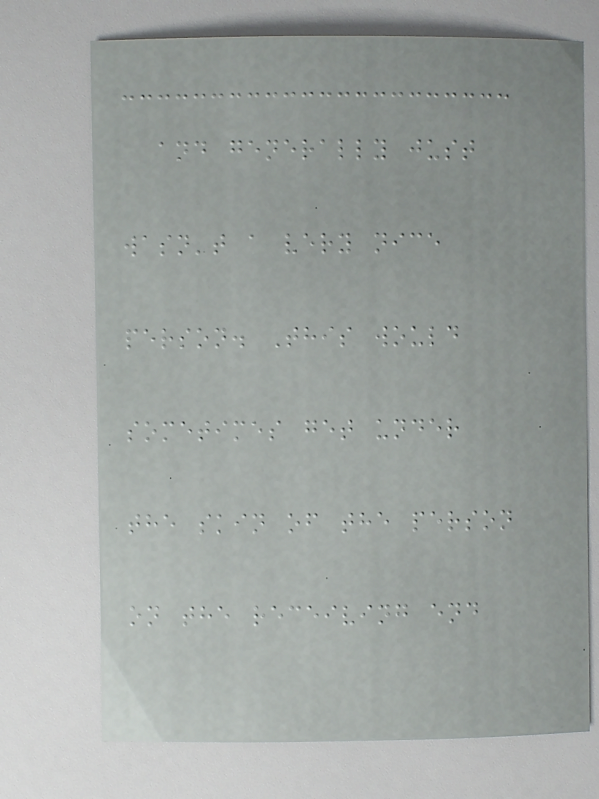and generally just
wasn't a very nice
person. This would
sometimes get under
the skin of the person
on the receiving end
